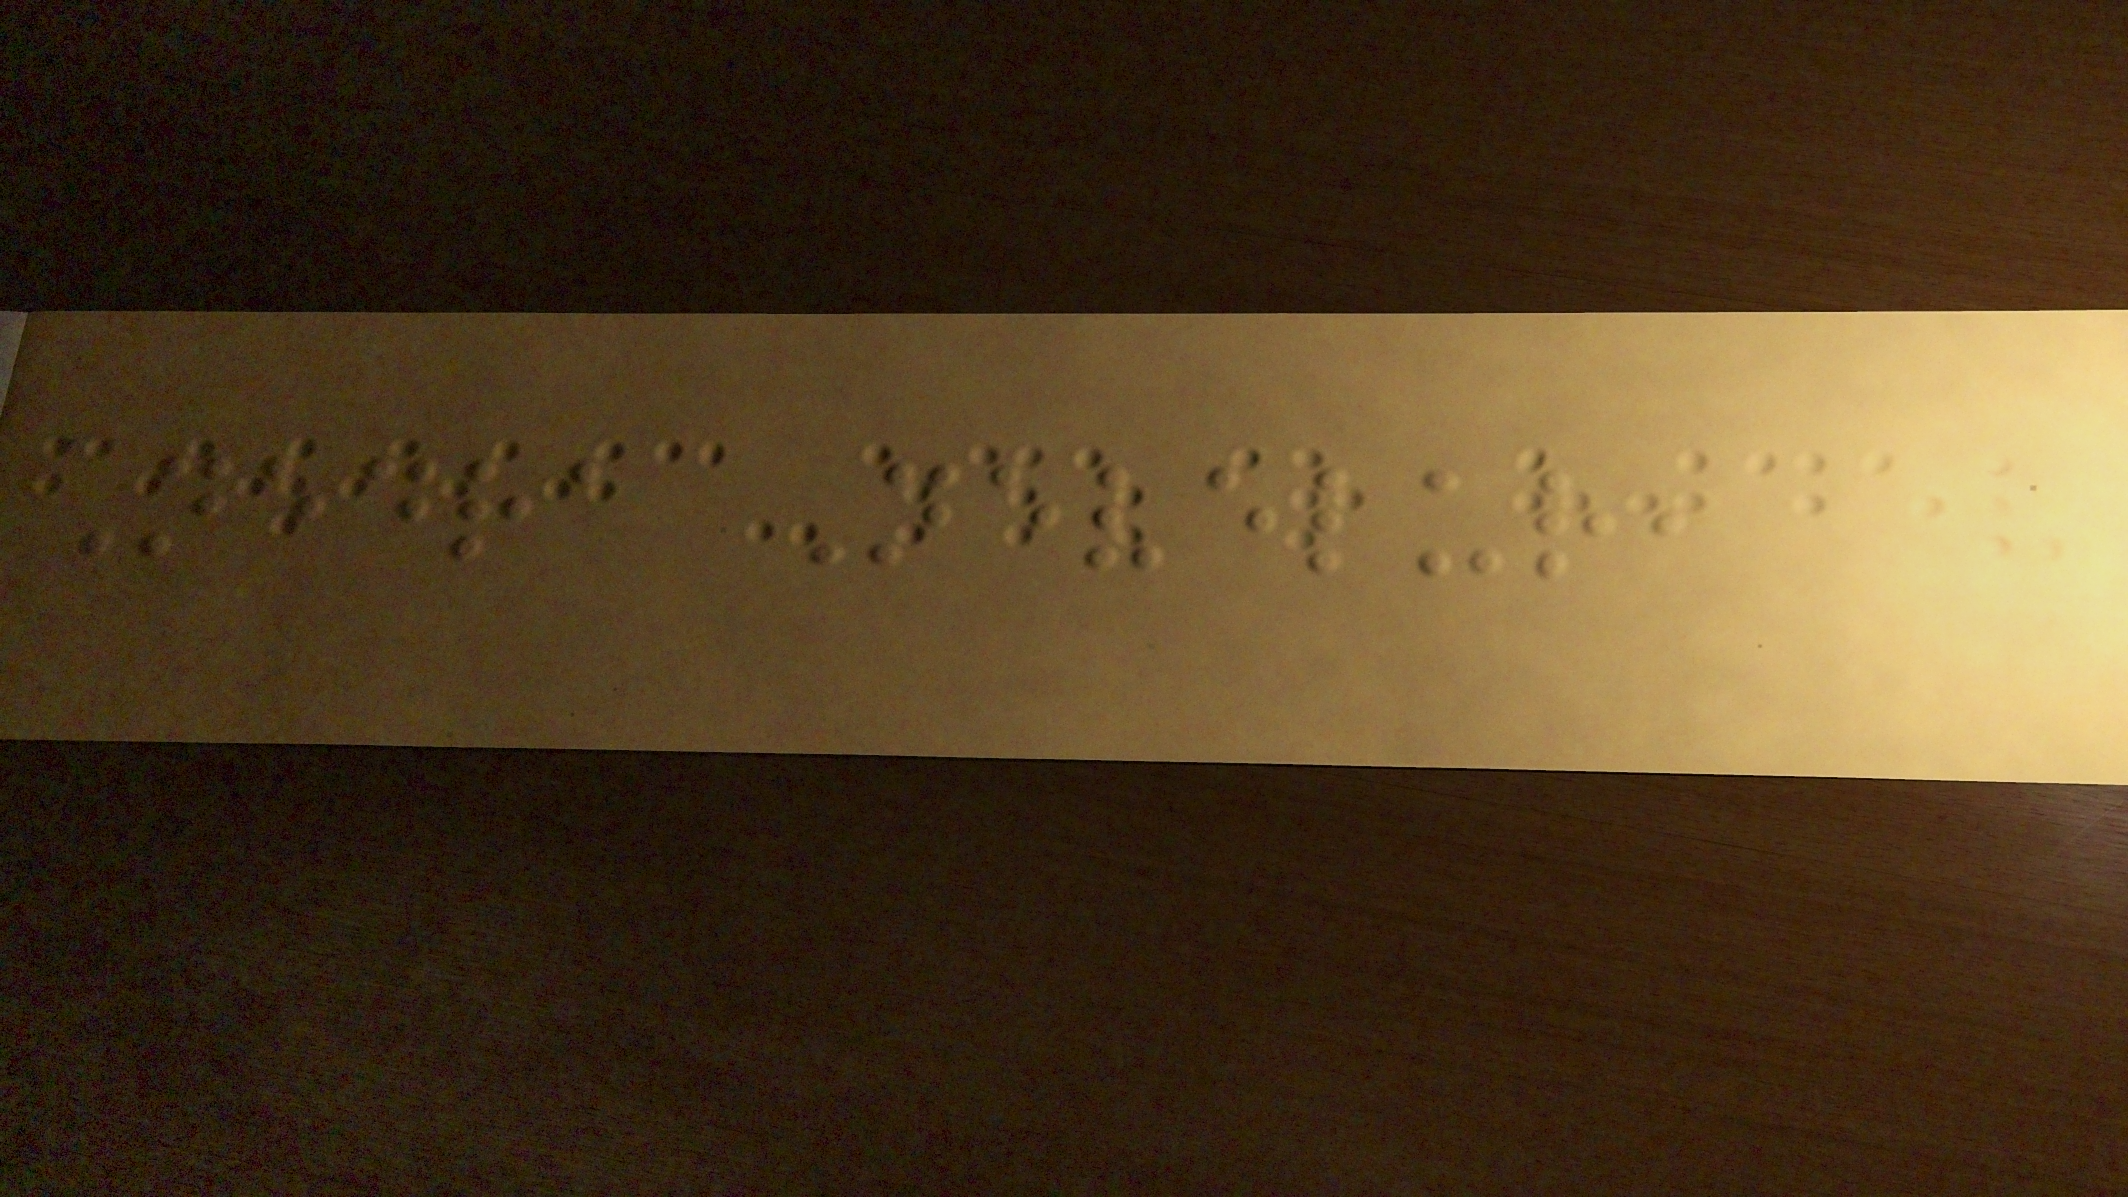Nedra Nevelur,
